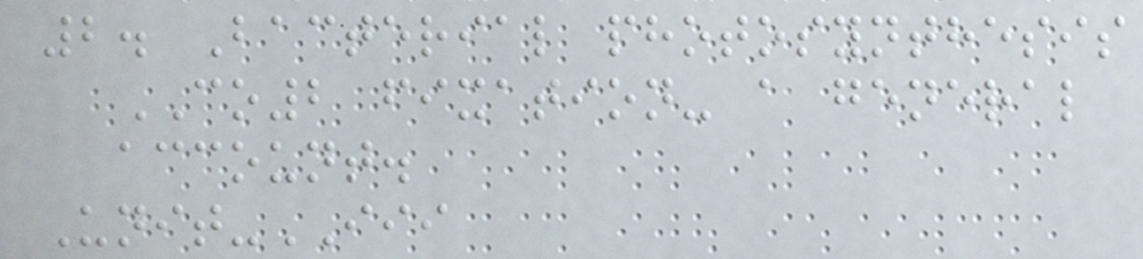2. Bacterial photosynthesis
CO2 fixation- a general
account.
Unit-III
